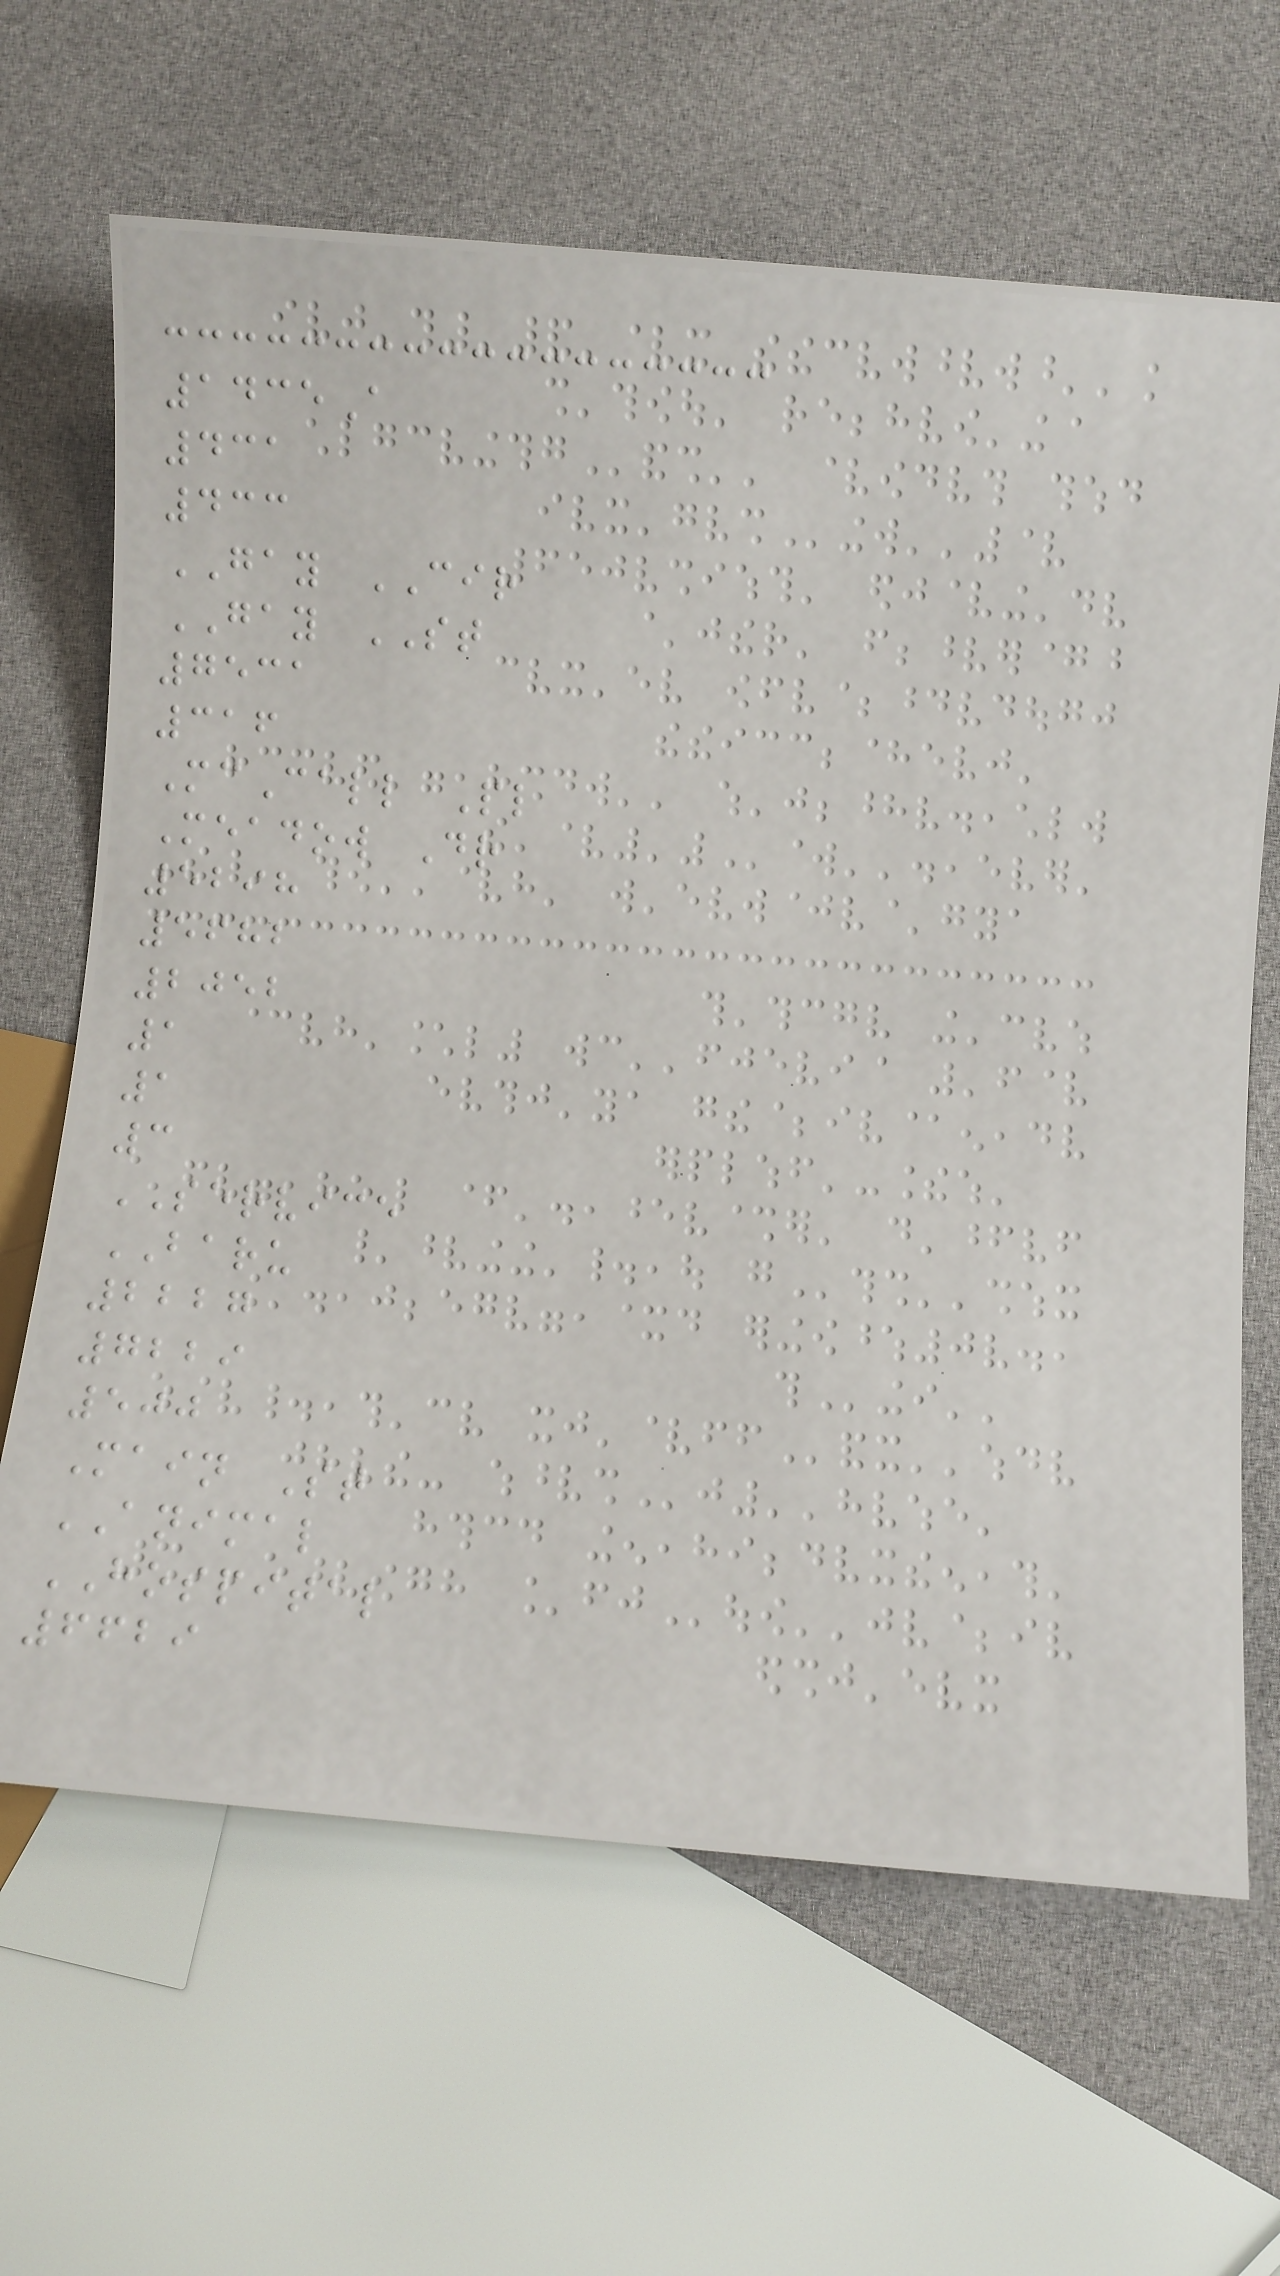1435A
431
433
GAY CIR
GAY ST
7531
316
McCall Pl
Meadow Dr
5298
5682
2052
1
1
3
SERVICE
BARU
2227
7229
500
Main St
ANIMAL
HOSPITAL
6629
